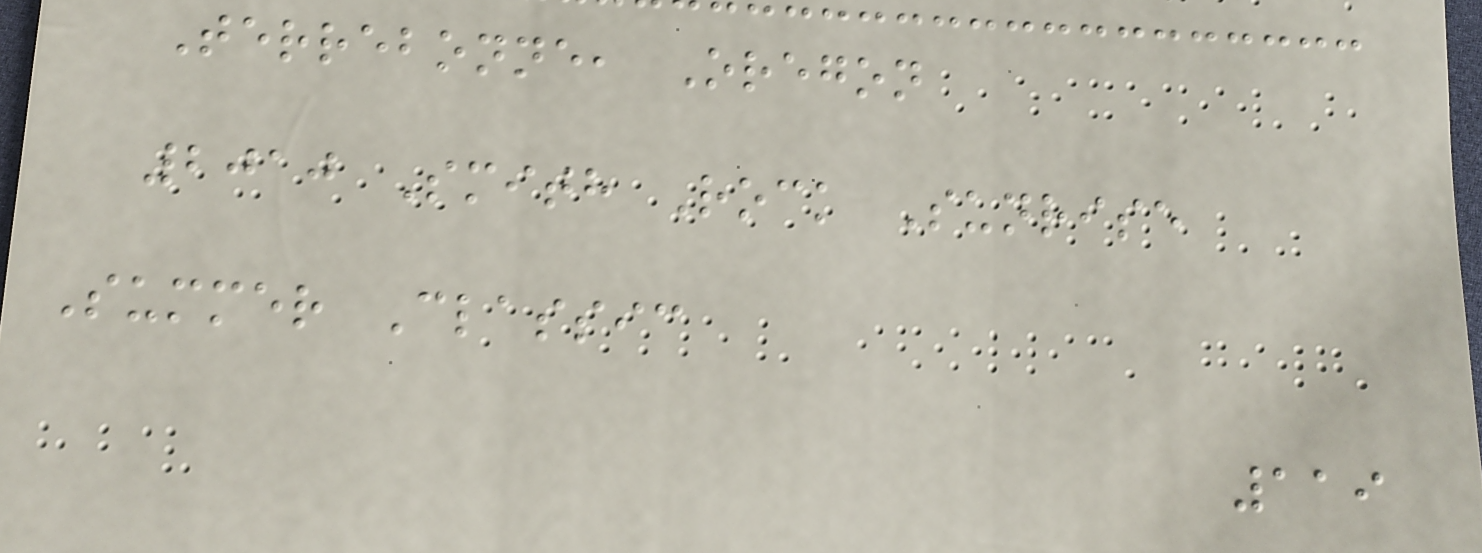Terrebonne, Oregon
2010 Smith Rock Sunrise
Summer Classic
119
